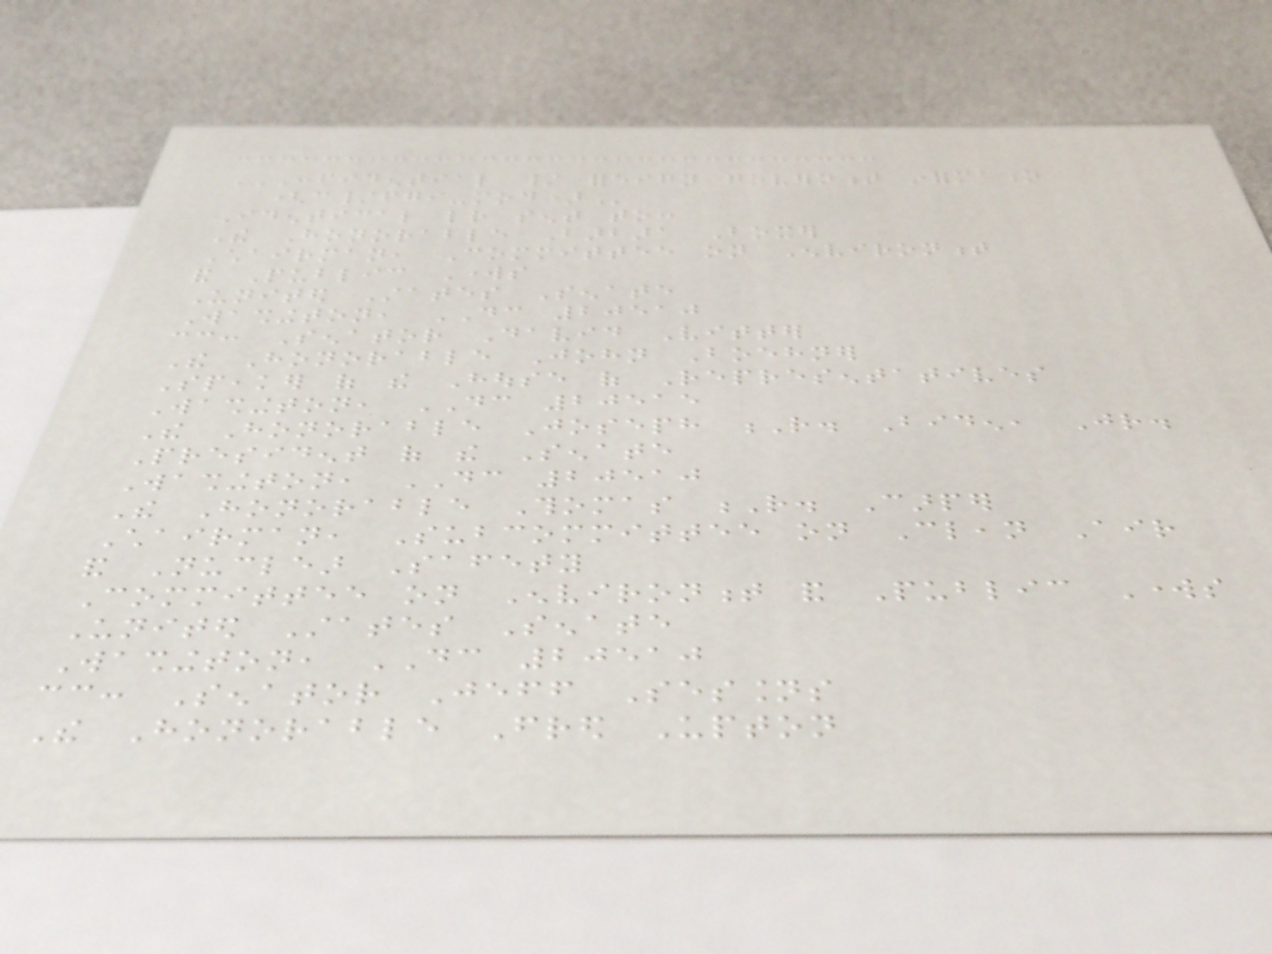CONFIDENTIAL / FOREIGN GOVERNMENT INFORMATION
(C/FGI-MOD)
Identical letter sent to:
The Honorable Barbara Boxer
Chairman, Committee on Environment
and Public Works
United States Senate
Washington, DC 20510
cc: Senator David Vitter
The Honorable John Boehner
Speaker of the House of Representatives
Washington, DC 20515
The Honorable Joseph R. Biden, Jr.
President of the Senate
Washington, DC 20510
The Honorable Thomas R. Carper
Chairman, Subcommittee on Clean Air
and Nuclear Safety
Committee on Environment and Public Works
United States Senate
Washington, DC 20510
cc: Senator Jeff Sessions
The Honorable Fred Upton
